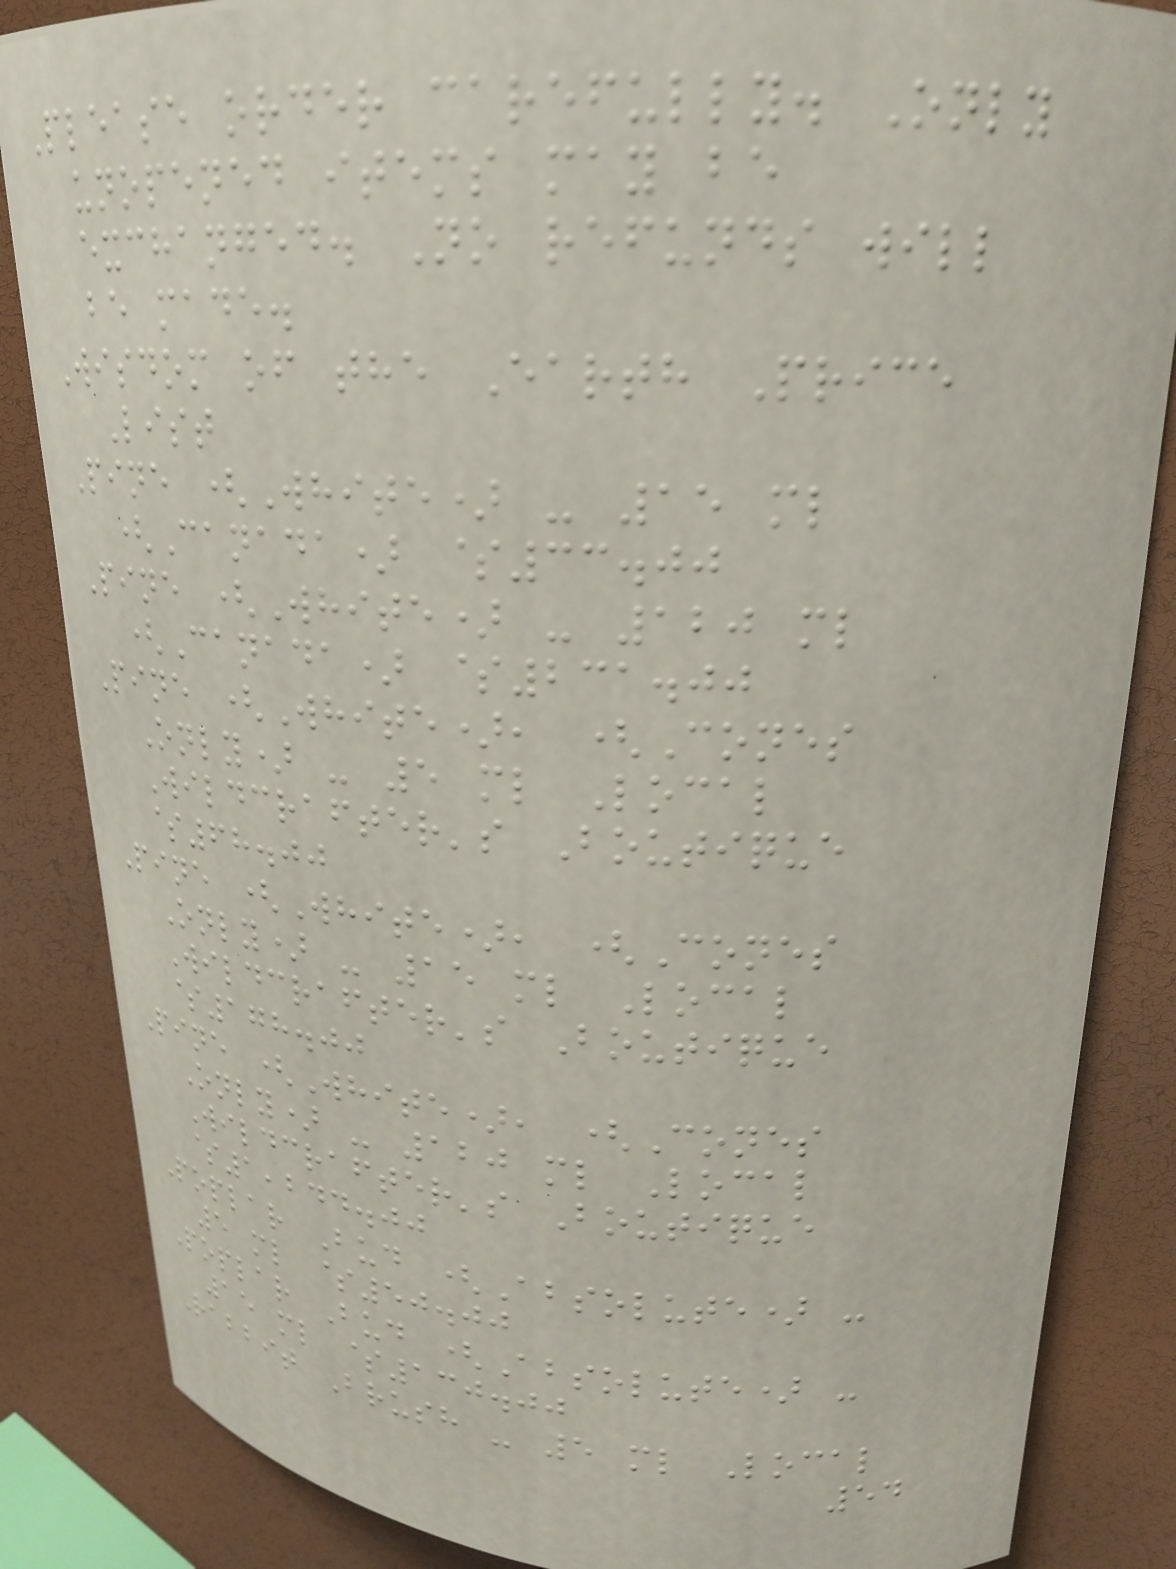Please order carefully. Only
unopened items may be
exchanged. No refunds will
be made.
Wisdom of the Earth Price
List
Pine (White) - 15 ml
(Canada) $33.00
Pine (White) - 120 ml
(Canada) $231.00
Pine (White), (Cones
Only) - 5 ml Local
Wildcrafter's Boutique
$68.00
Pine (White), (Cones
Only) - 15 ml Local
Wildcrafter's Boutique
$178.00
Pine (White), (Cones
Only) - 120 ml Local
Wildcrafter's Boutique
$1,244.00
Poplar Bud (Absolute) -
5 ml $50.00
Poplar Bud (Absolute) -
15 ml $130.00
Rabbit Brush - 5 ml Local
54
